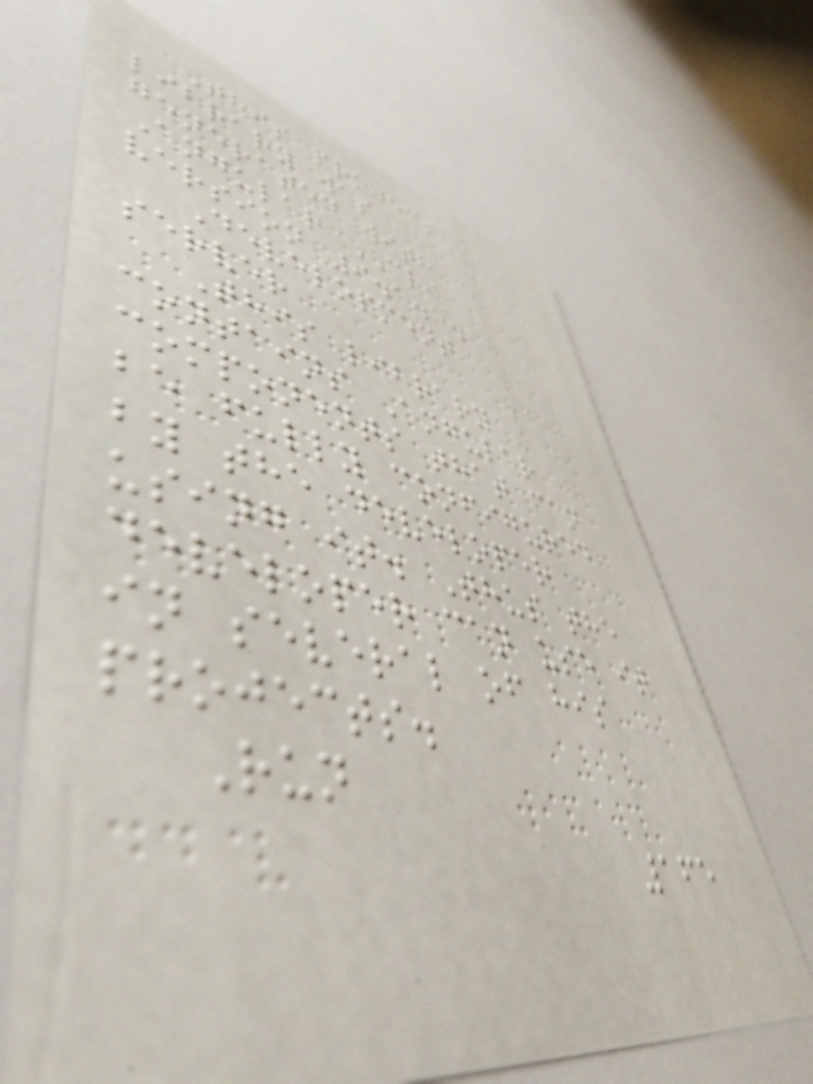This project
library was
generated with
Angular CLI
version 9.1.5.
Development
server
This library
contains Angular
components that can
be fully configured
by the developer
using it. Thus the
developer can use it
in several of his
projects.
Run
165
